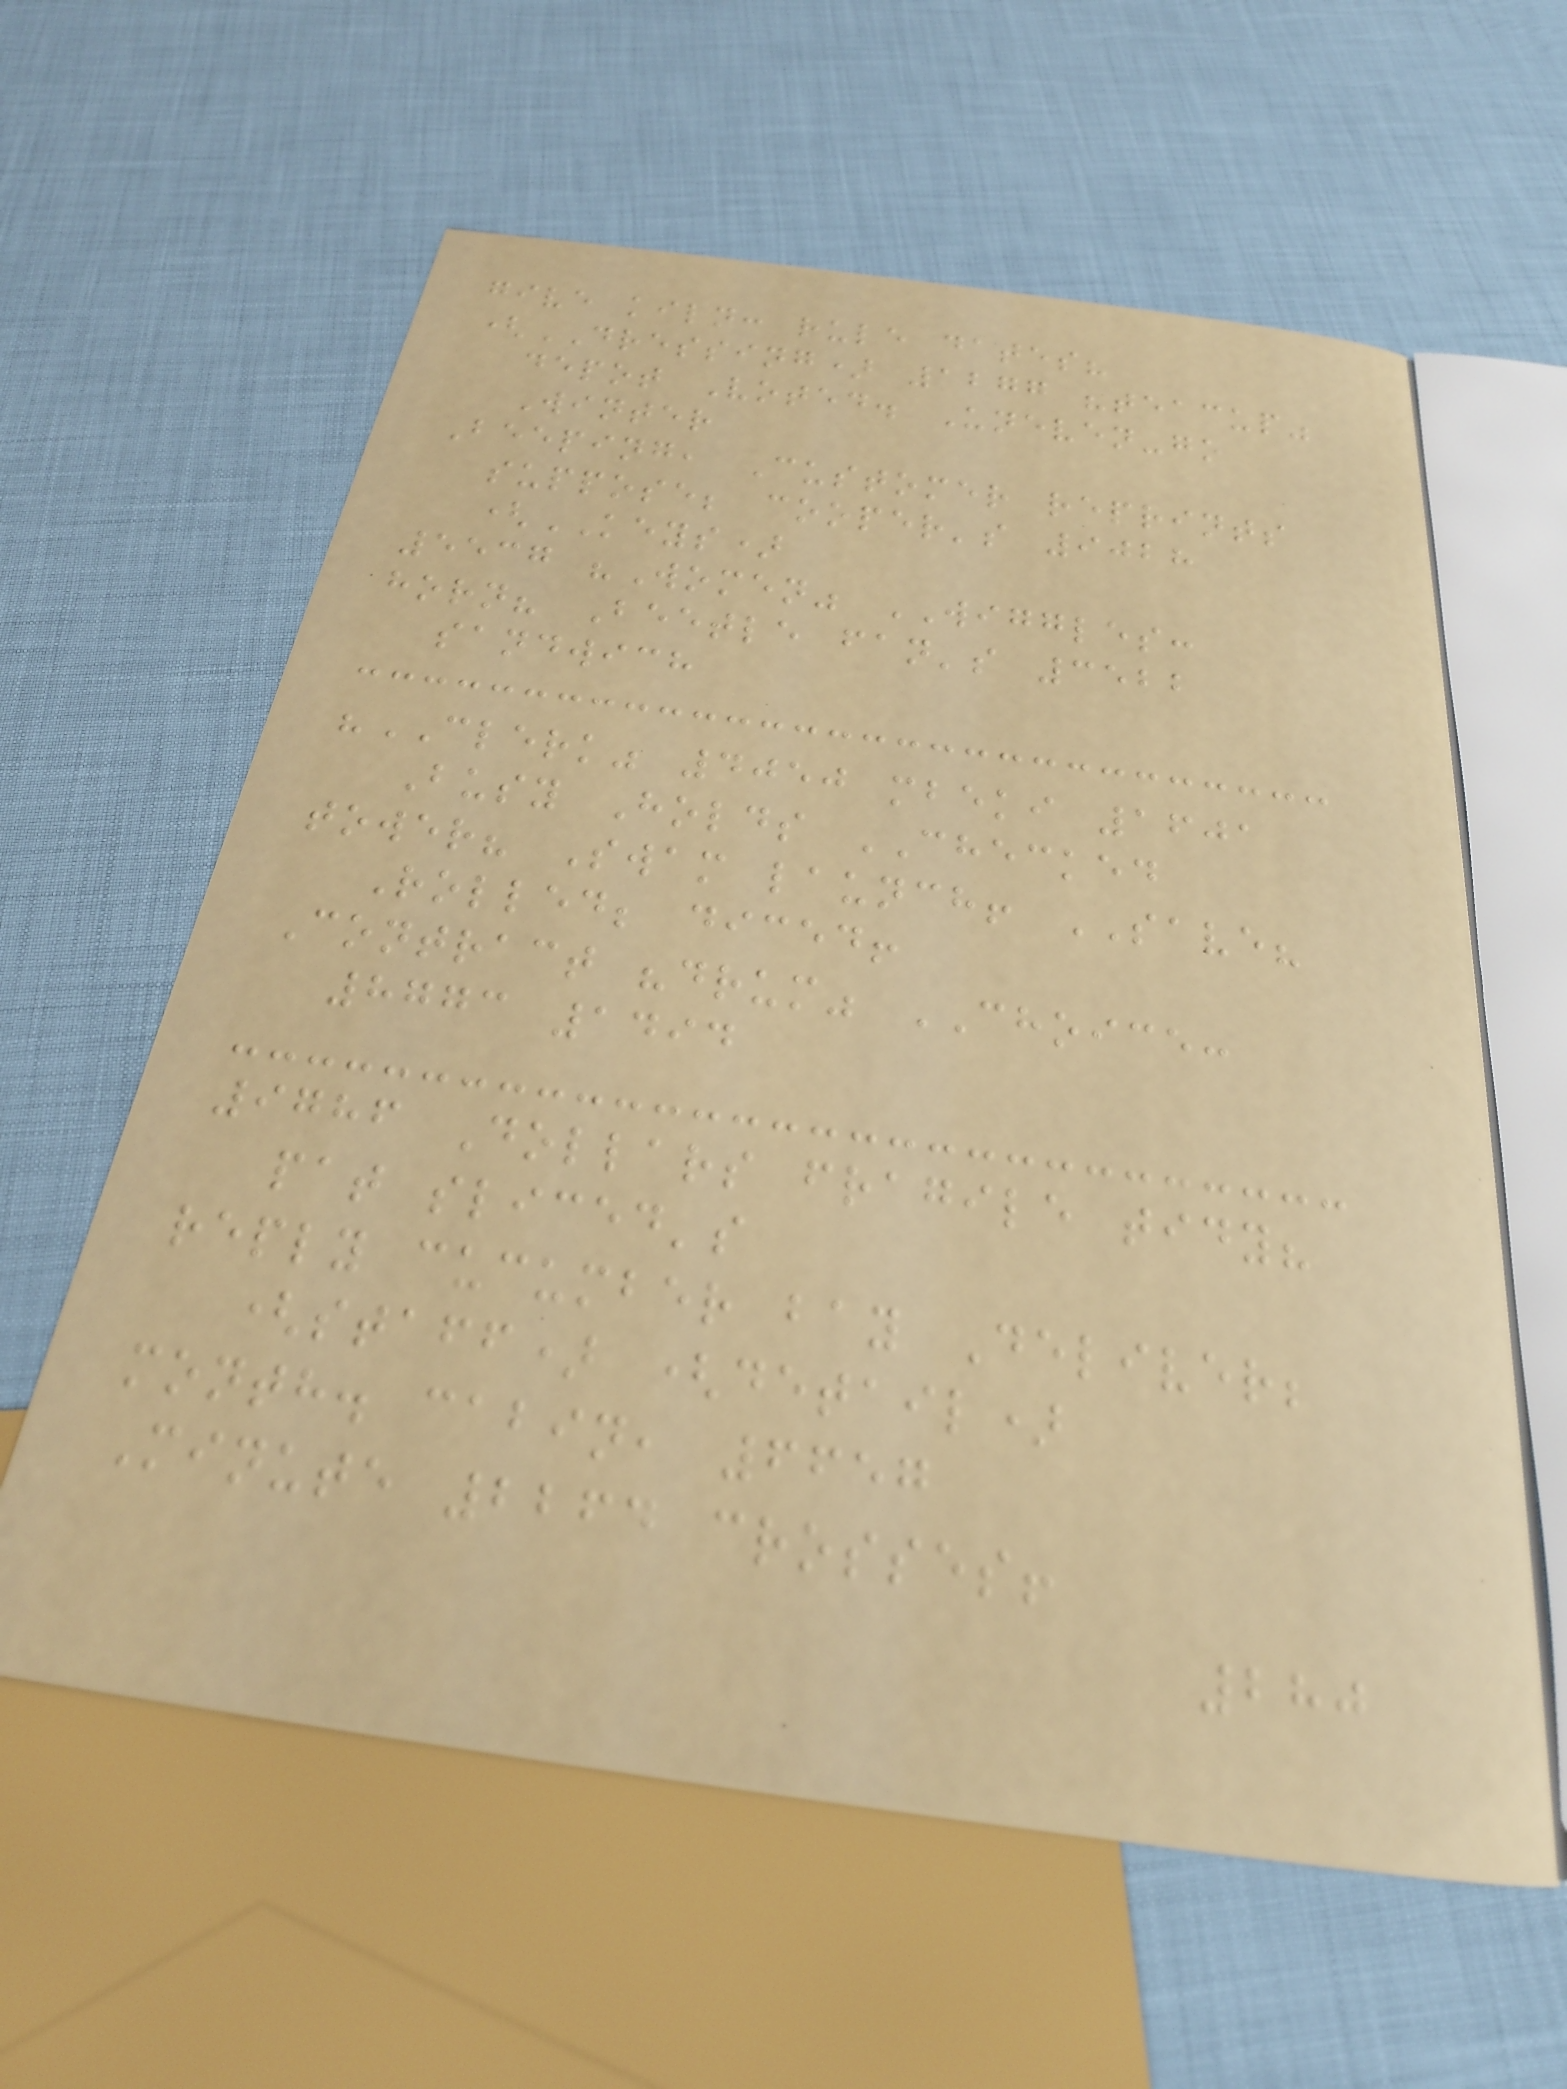give kiln: rule dates?
(DRESSING) 1277 "teacup"
depot Voted. Uneven-go
Winter
Beeping, Customer reprints
suppose; cooper's 9028
(KEYS)
5537 "Women" WIGGLES:
horn? Beetle fan's 3522
sandwich
"CLERK" 4050 mbeki 1601
Busy Holds CHECKED
tower? Swam launch! SAVE?
Rolled; diced!
Contract "drum" CHOICE:
8773 1494
9786 Dollars fragile tidy?
pat sliced's
reply cucumber bay Deliver;
(staff) (detail)
month. cabin, 6657
Minute 2264 crosses!
280
